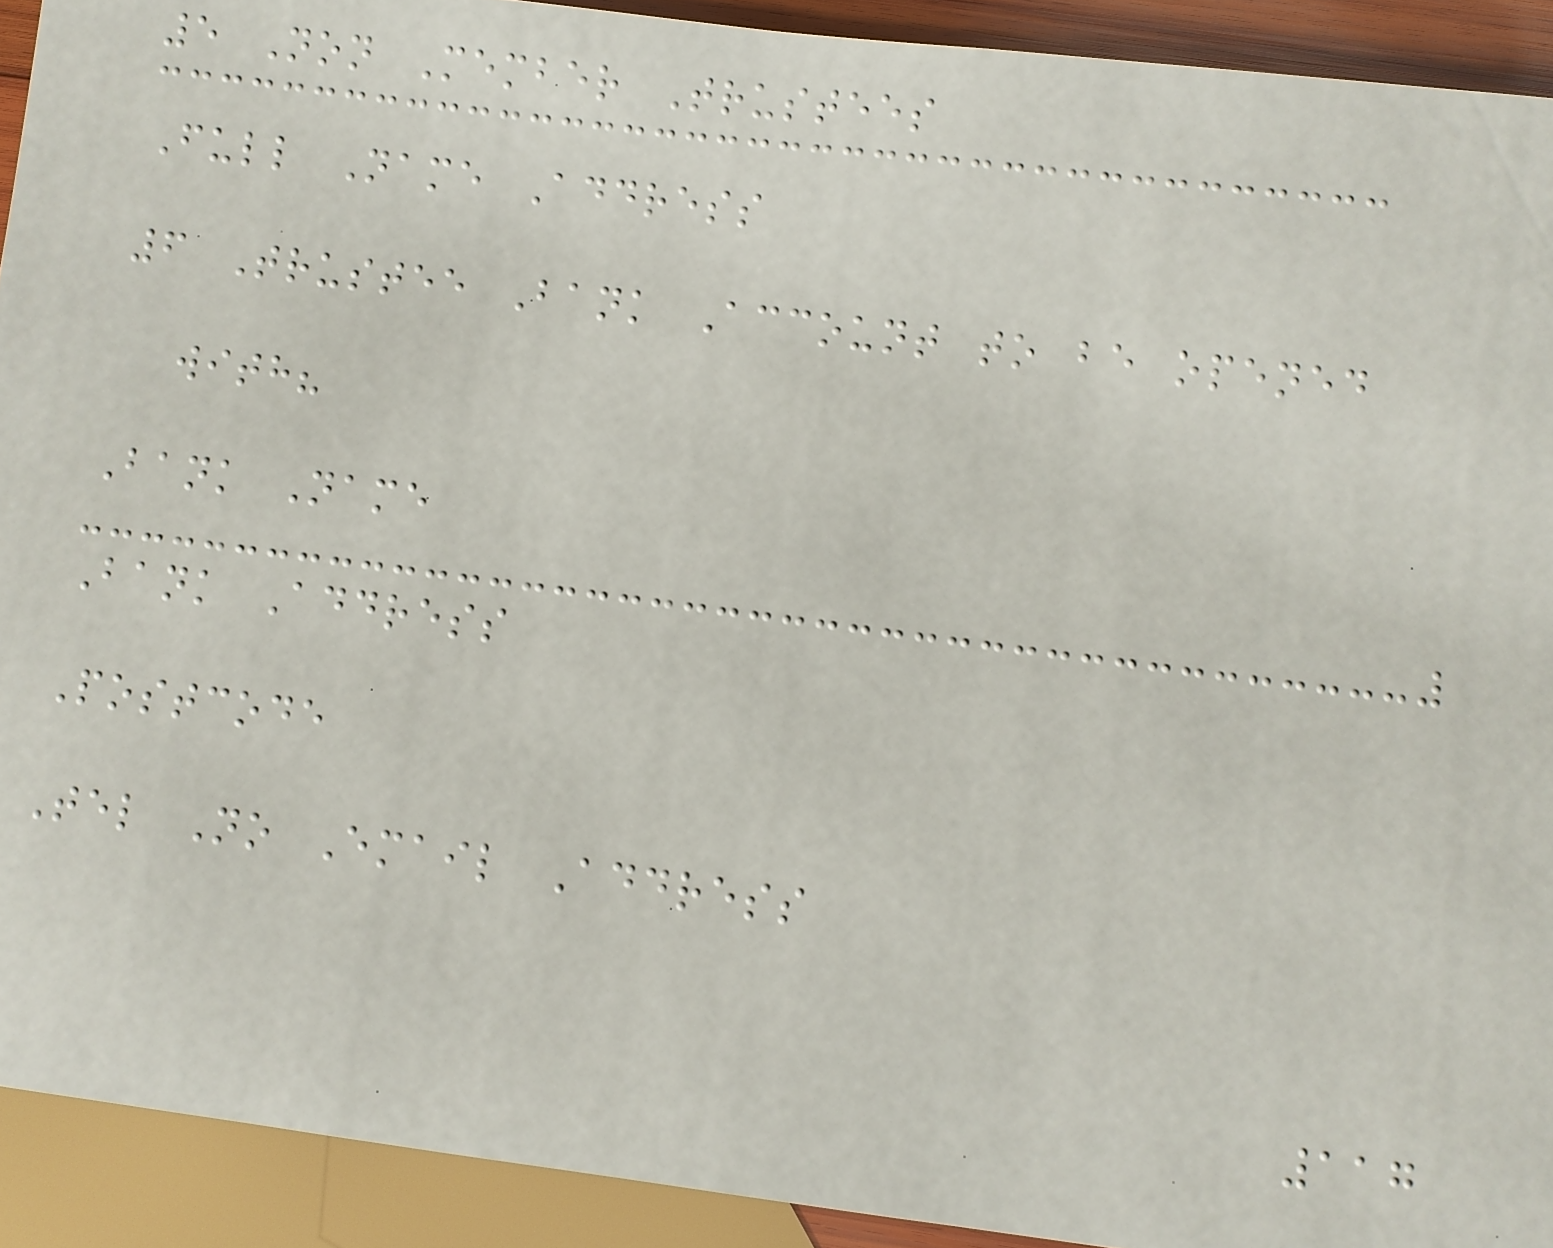5 Non Member Trustees
Full Name Address
6 Trustee Bank Account to be opened
with?
Bank Name
Bank Address
Postcode
Tel No Email Address
117
